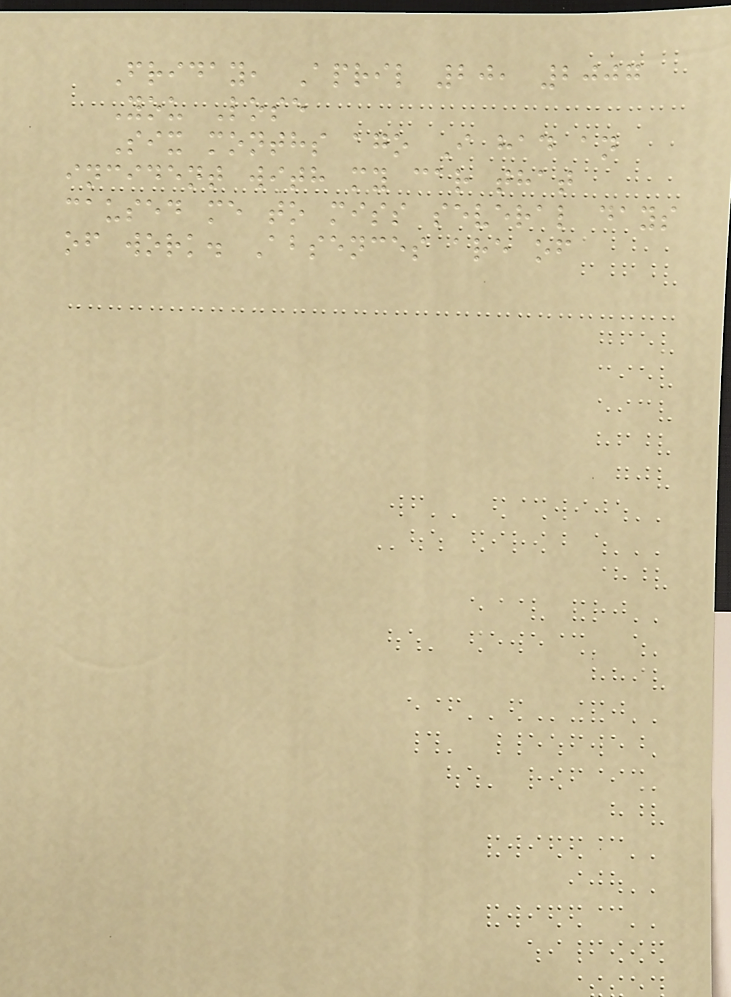Friday, April 20, 2007
You Lose
Six months ago I had an
incident with my car that
caused me to miss several days
of work. Absences are of
